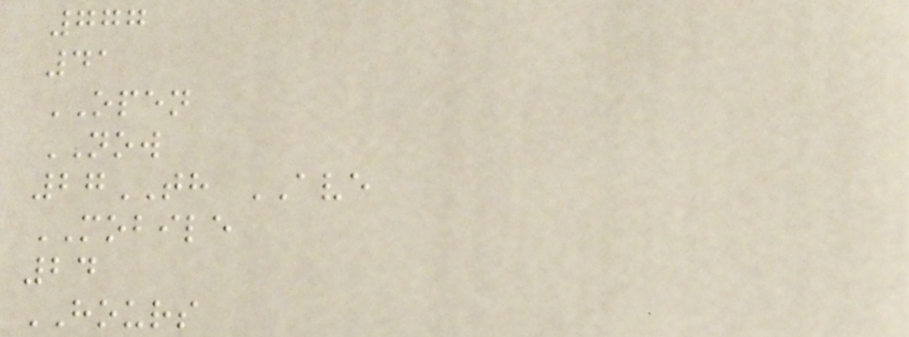777
41
OPEN
NOW
27TH AVE
MOBILE
24
HOURS
